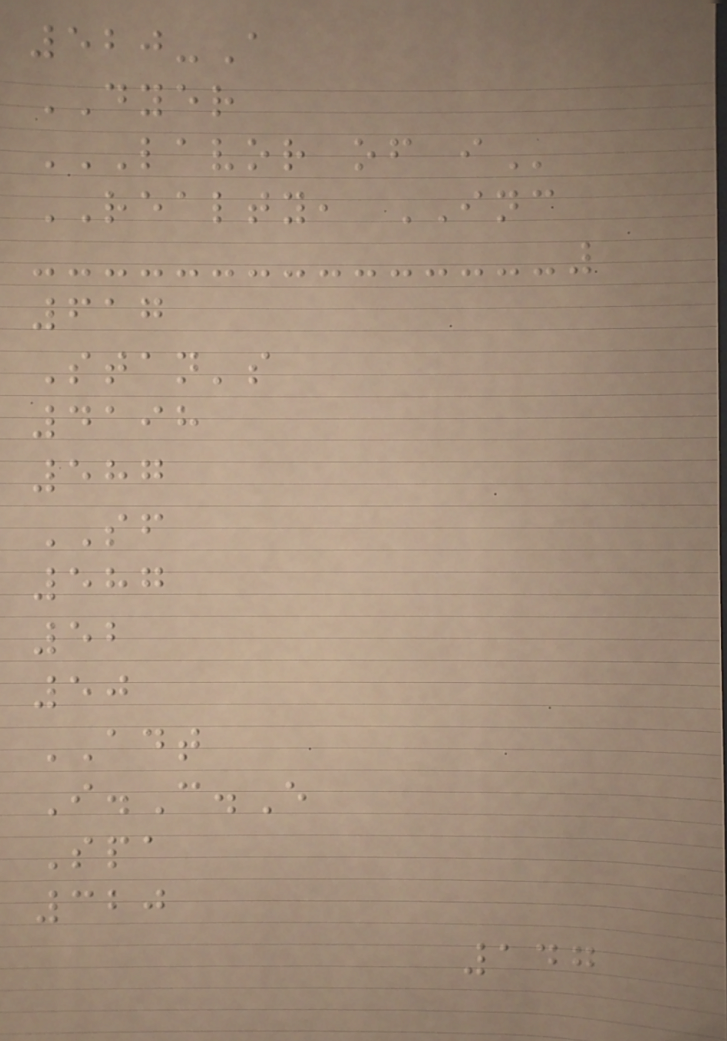520-A
DYER
LAVOR OF I
REALTY, INC
617
Stan's
4198
587
SF
587
52
50
ADT
I.C.E
Spa
320
147
